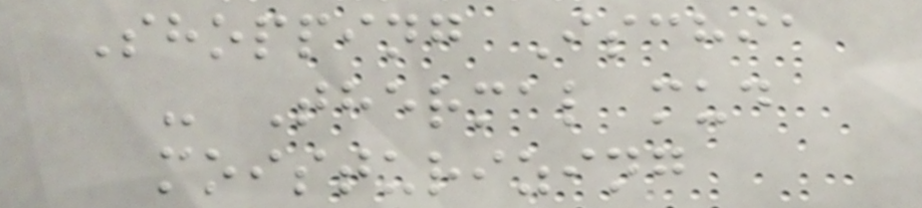Shopping Ischia
- Thermal mud
moisturizing
